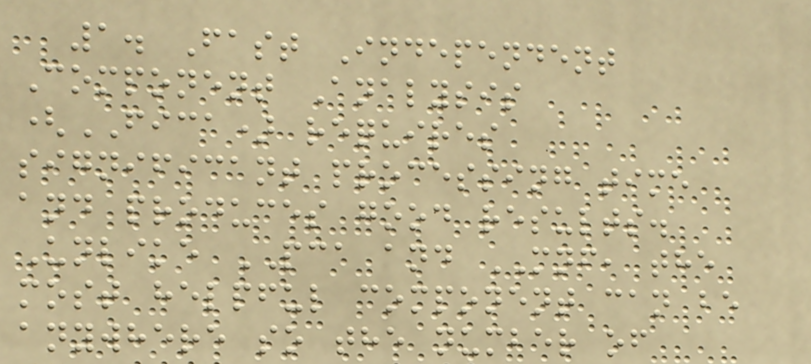1. Fast Independent
Component Analysis
(FICA) requires
significant processing time
and produces good results.
Unlike PCA and MNF, the
most helpful component can be
anywhere so the number of
